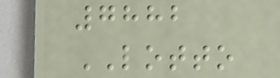7882
LOTTO
